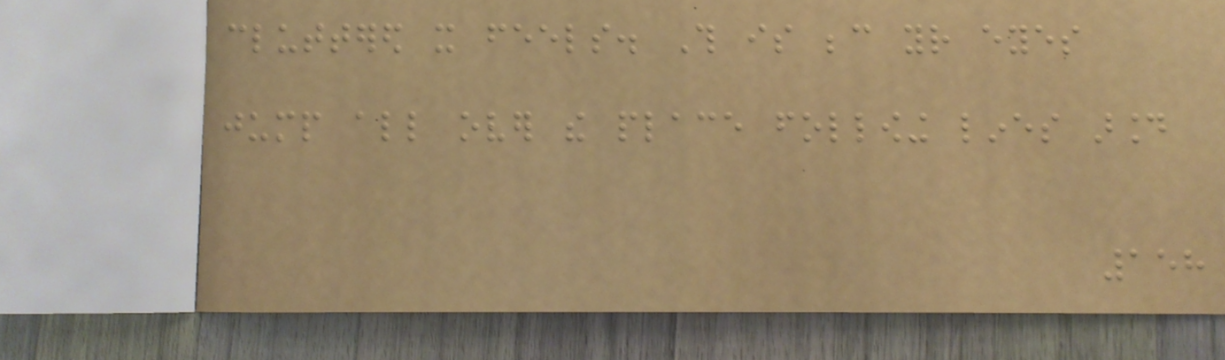cluttered it feels. This is because your eyes
jump all over the place following lines around
158
